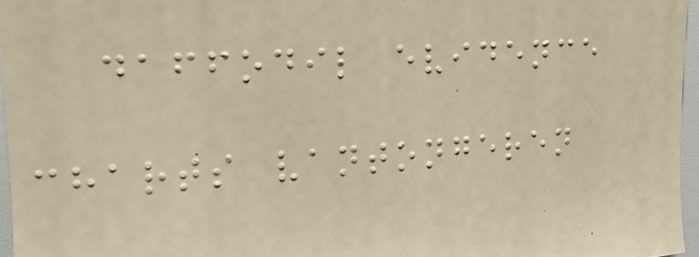daffodil evidence
charts vantongeren
